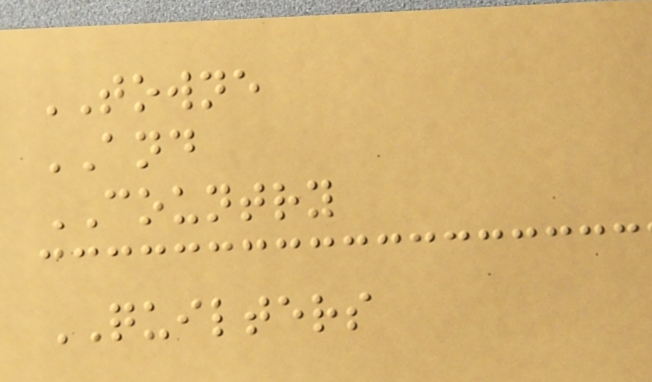TOWNE
AND
COUNTRY
QUILTERS
